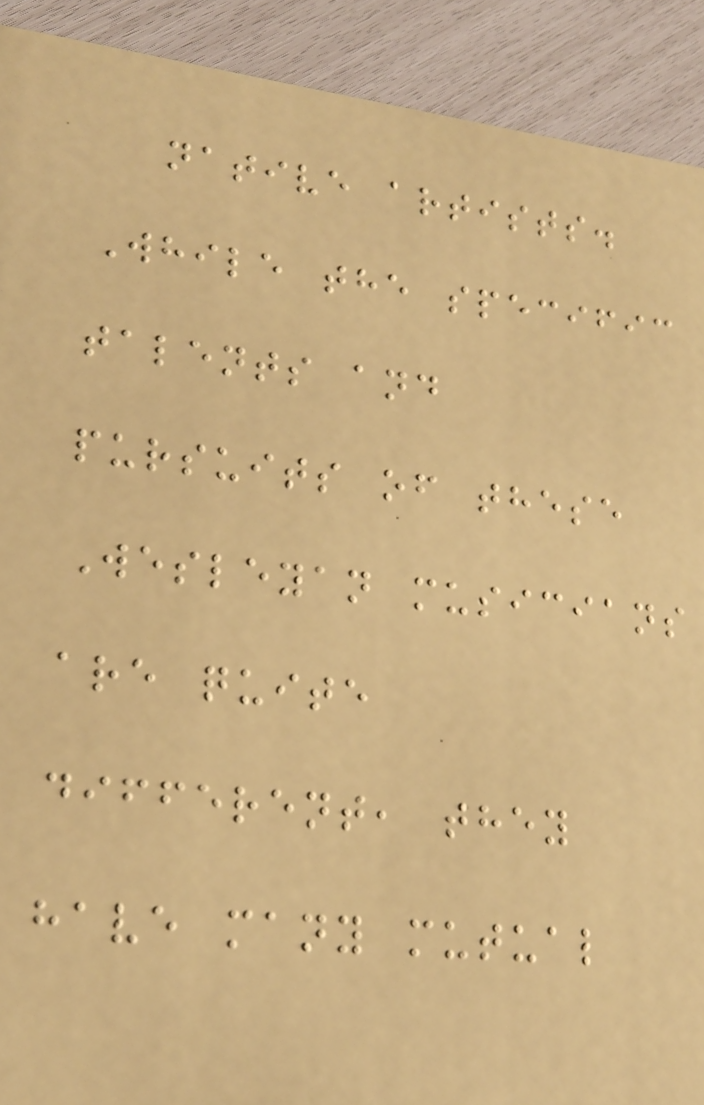native artists.
While the specific
talents and
pursuits of these
Wesleyan musicians
are quite
different, they
have many mutual
